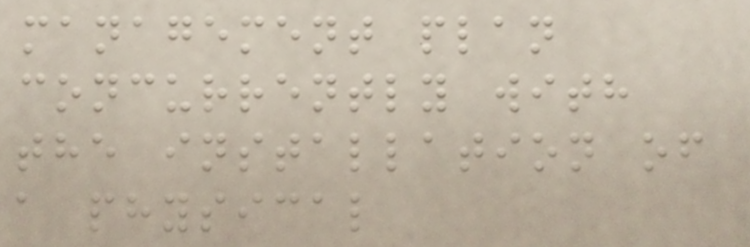management plan
concurrently with
the installation of
a physical
